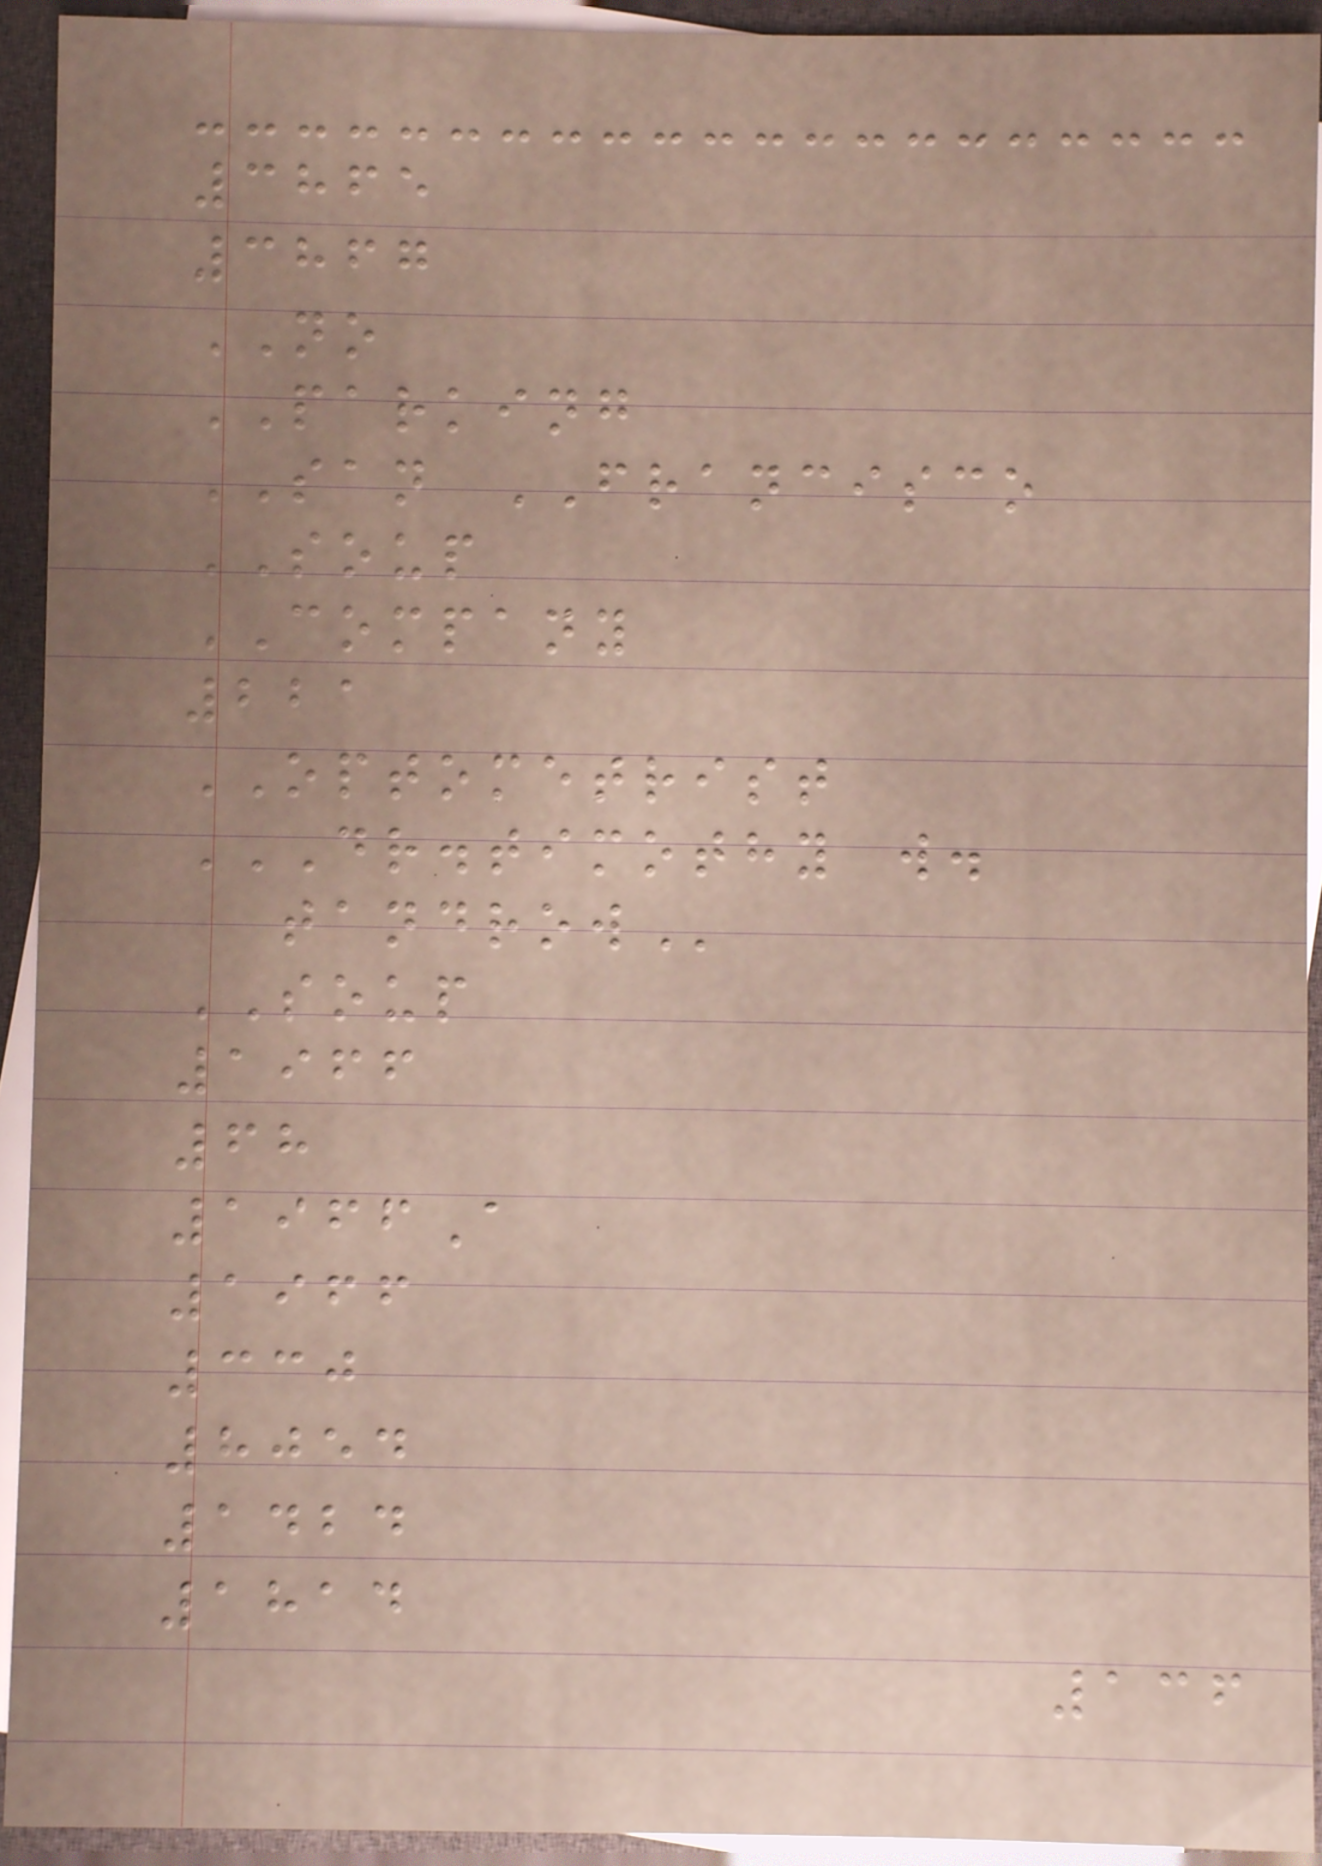3865
3867
NO
PARKING
SAN FRANCISCO
SOUP
COMPANY
221
OPTOMETRIST
DR.TIMOTHY W.
TANDROW
SOUP
1966
68
1966A
1966
330
8054
1424
1814
136
